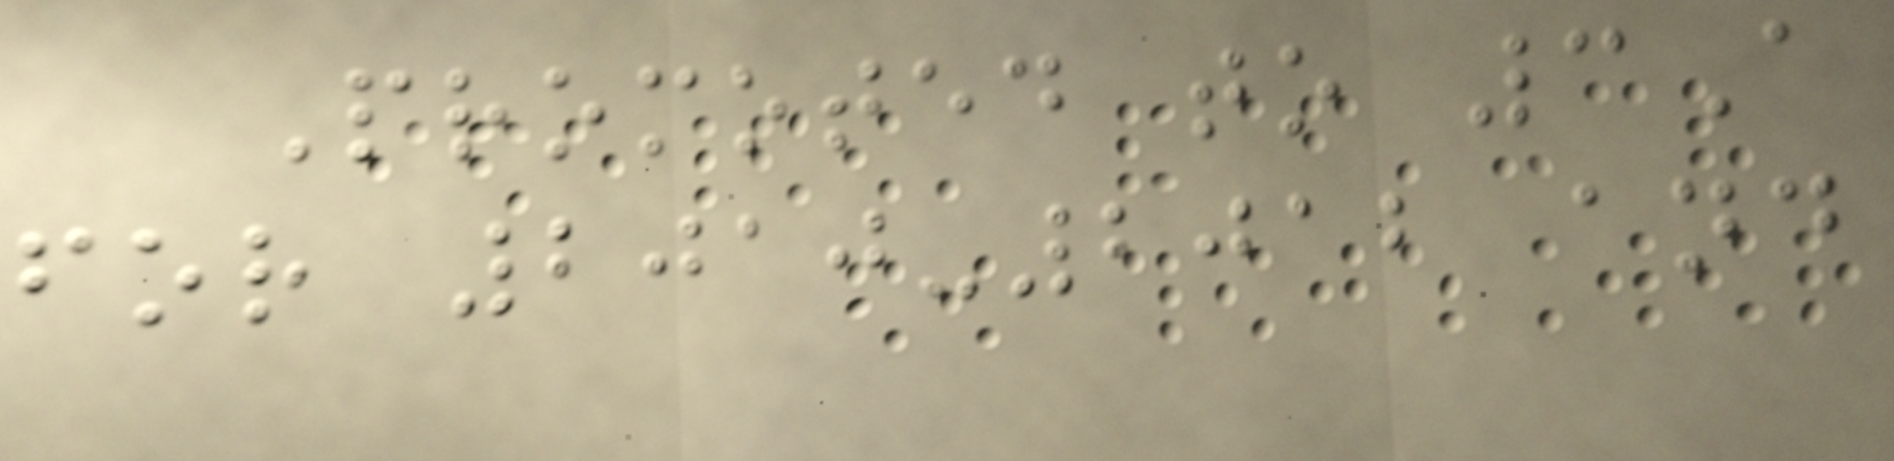Promoted to 3A
for 2010-2012 and
